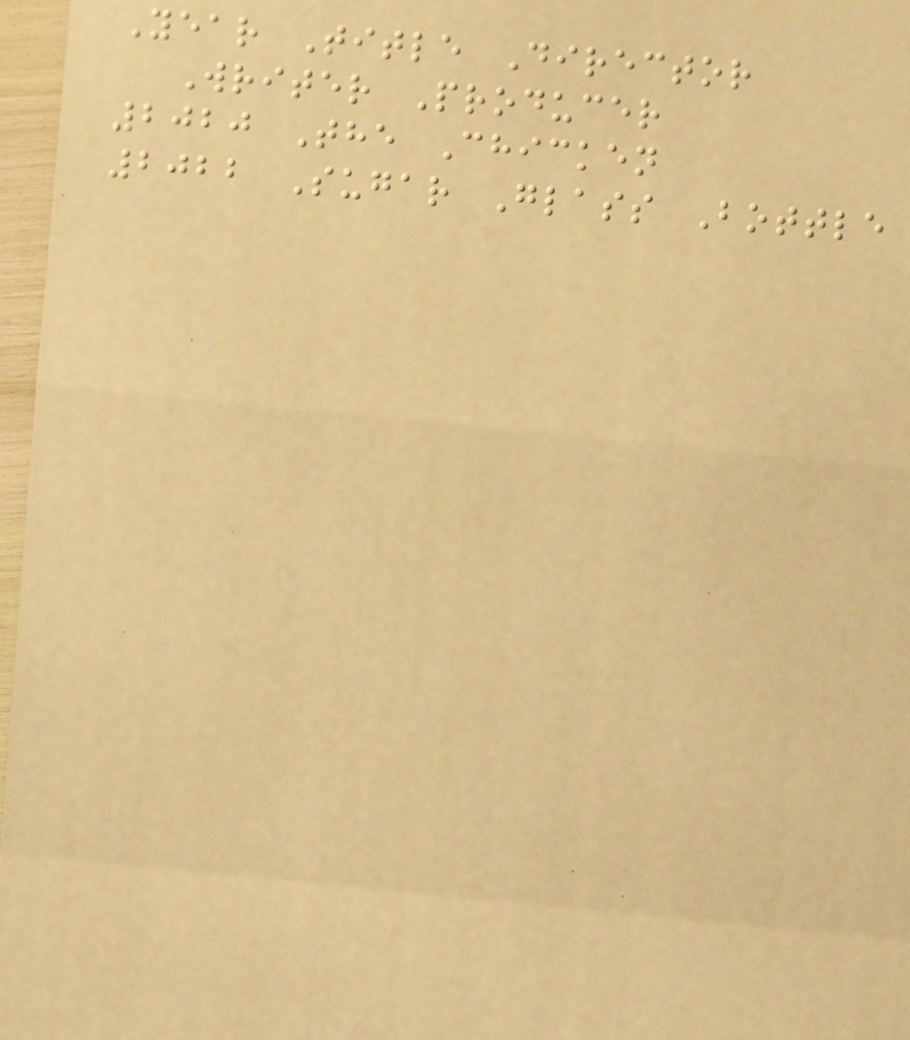Year Title Director
Writer Producer
2020 The Chicken
2022 Sugar Glass Bottle
